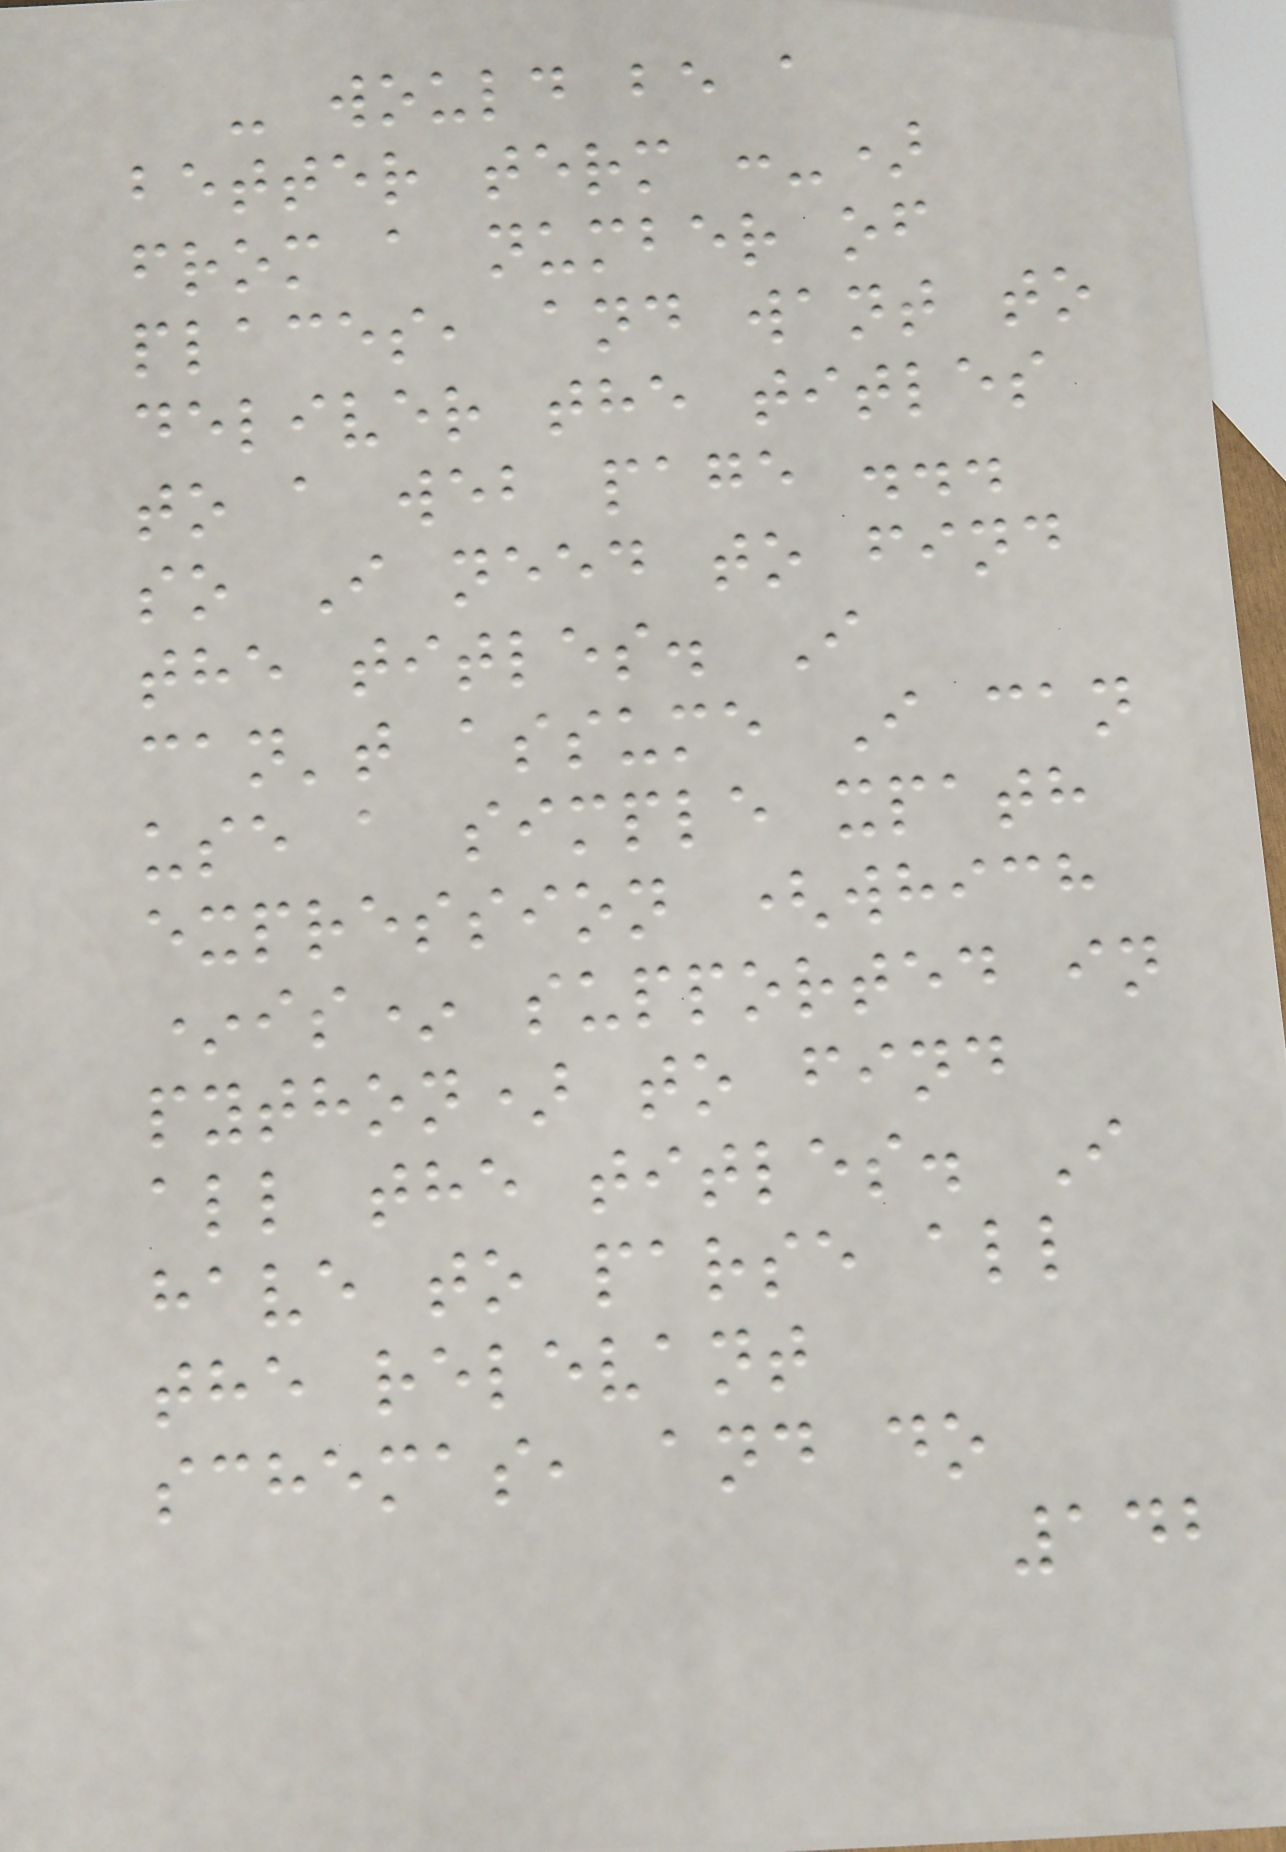- would be a
better term :-)
from a number of
places, and want to
deliver the titles
to a web page ...
so I need to find
the titles. I
can't assume I can
use a simple xpath
expression (which
*is* supported in
python) to find
all the titles. I
have to parse all
the relevant
schemas, and do
142
